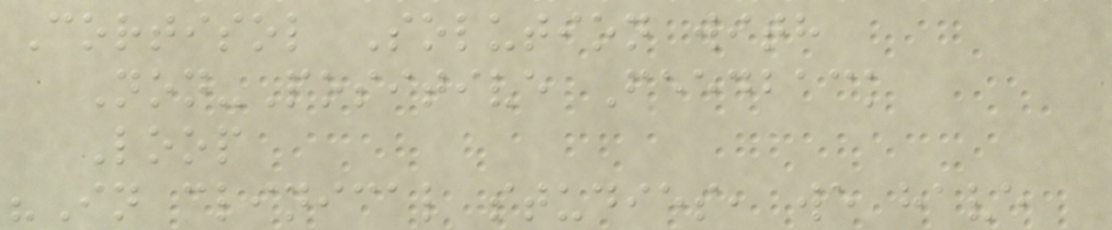Cortisol Solution with
Non-Positive Feedback
Loop
"In clinical studies, we have
